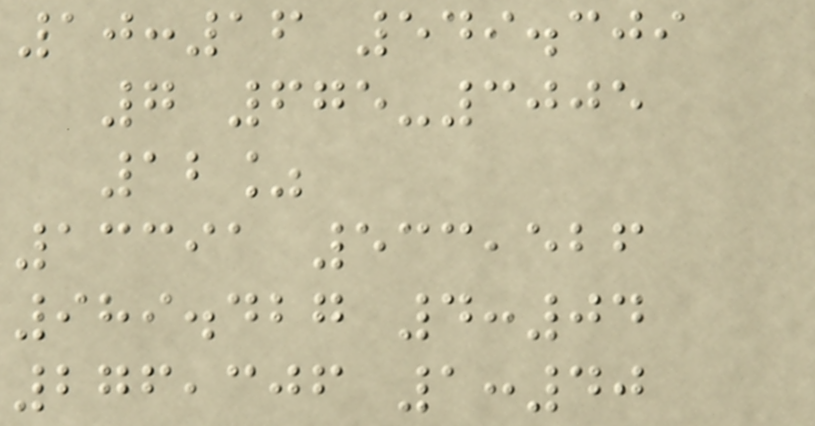10:16 549.309
7 675-3005
12%
13391 533,526
989.427 4:04
276,306 1:40
